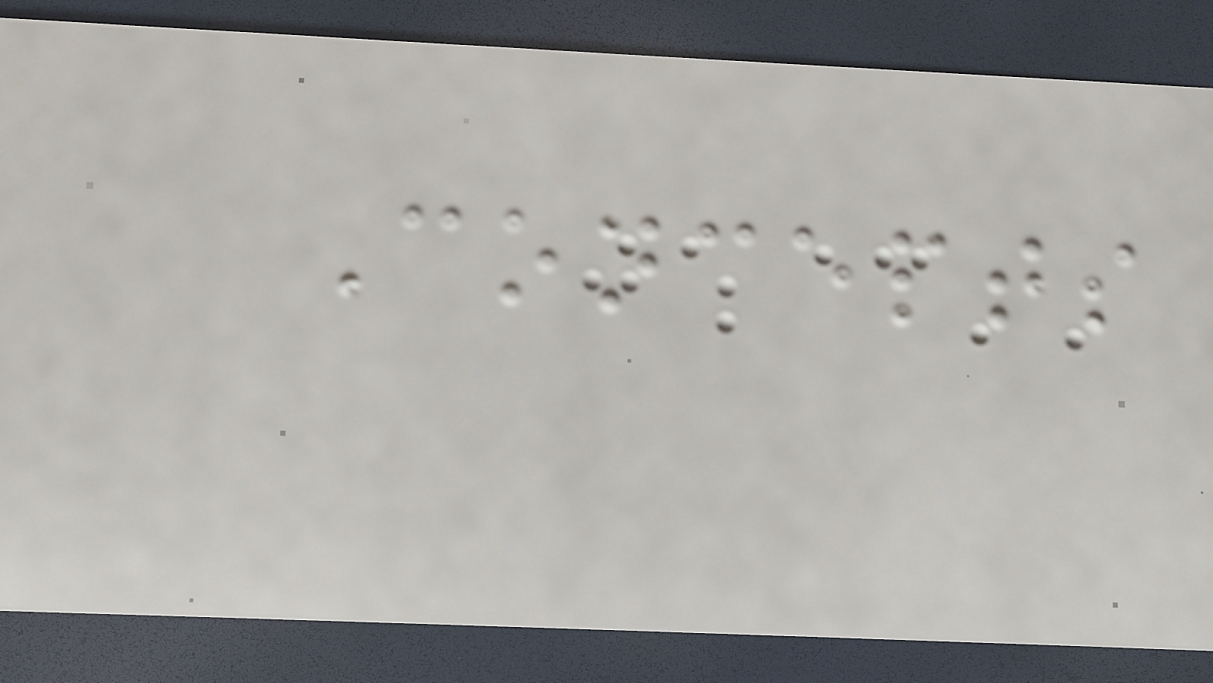Concepts
